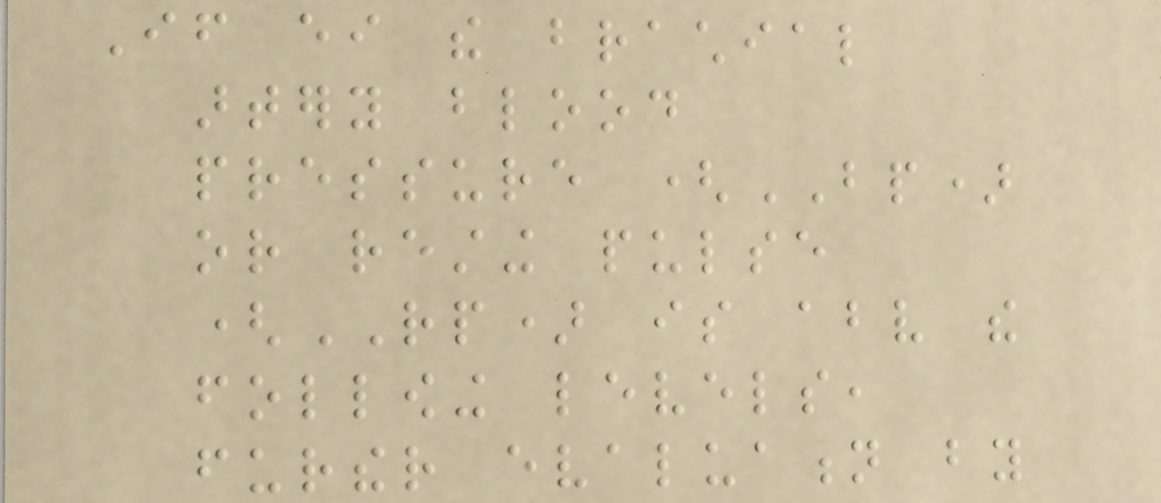If either the brachial
artery blood
pressure (BP)
or resting pulse
(RP) is above the
following levels,
further evaluation by
